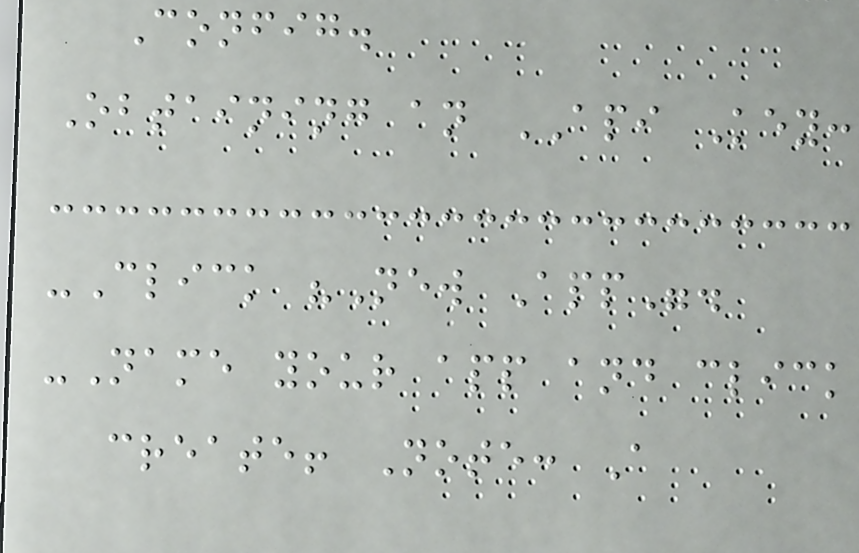Config.
Obtaining an API Key:
-Click "New App".
-Name your app and click
create! Note: A
